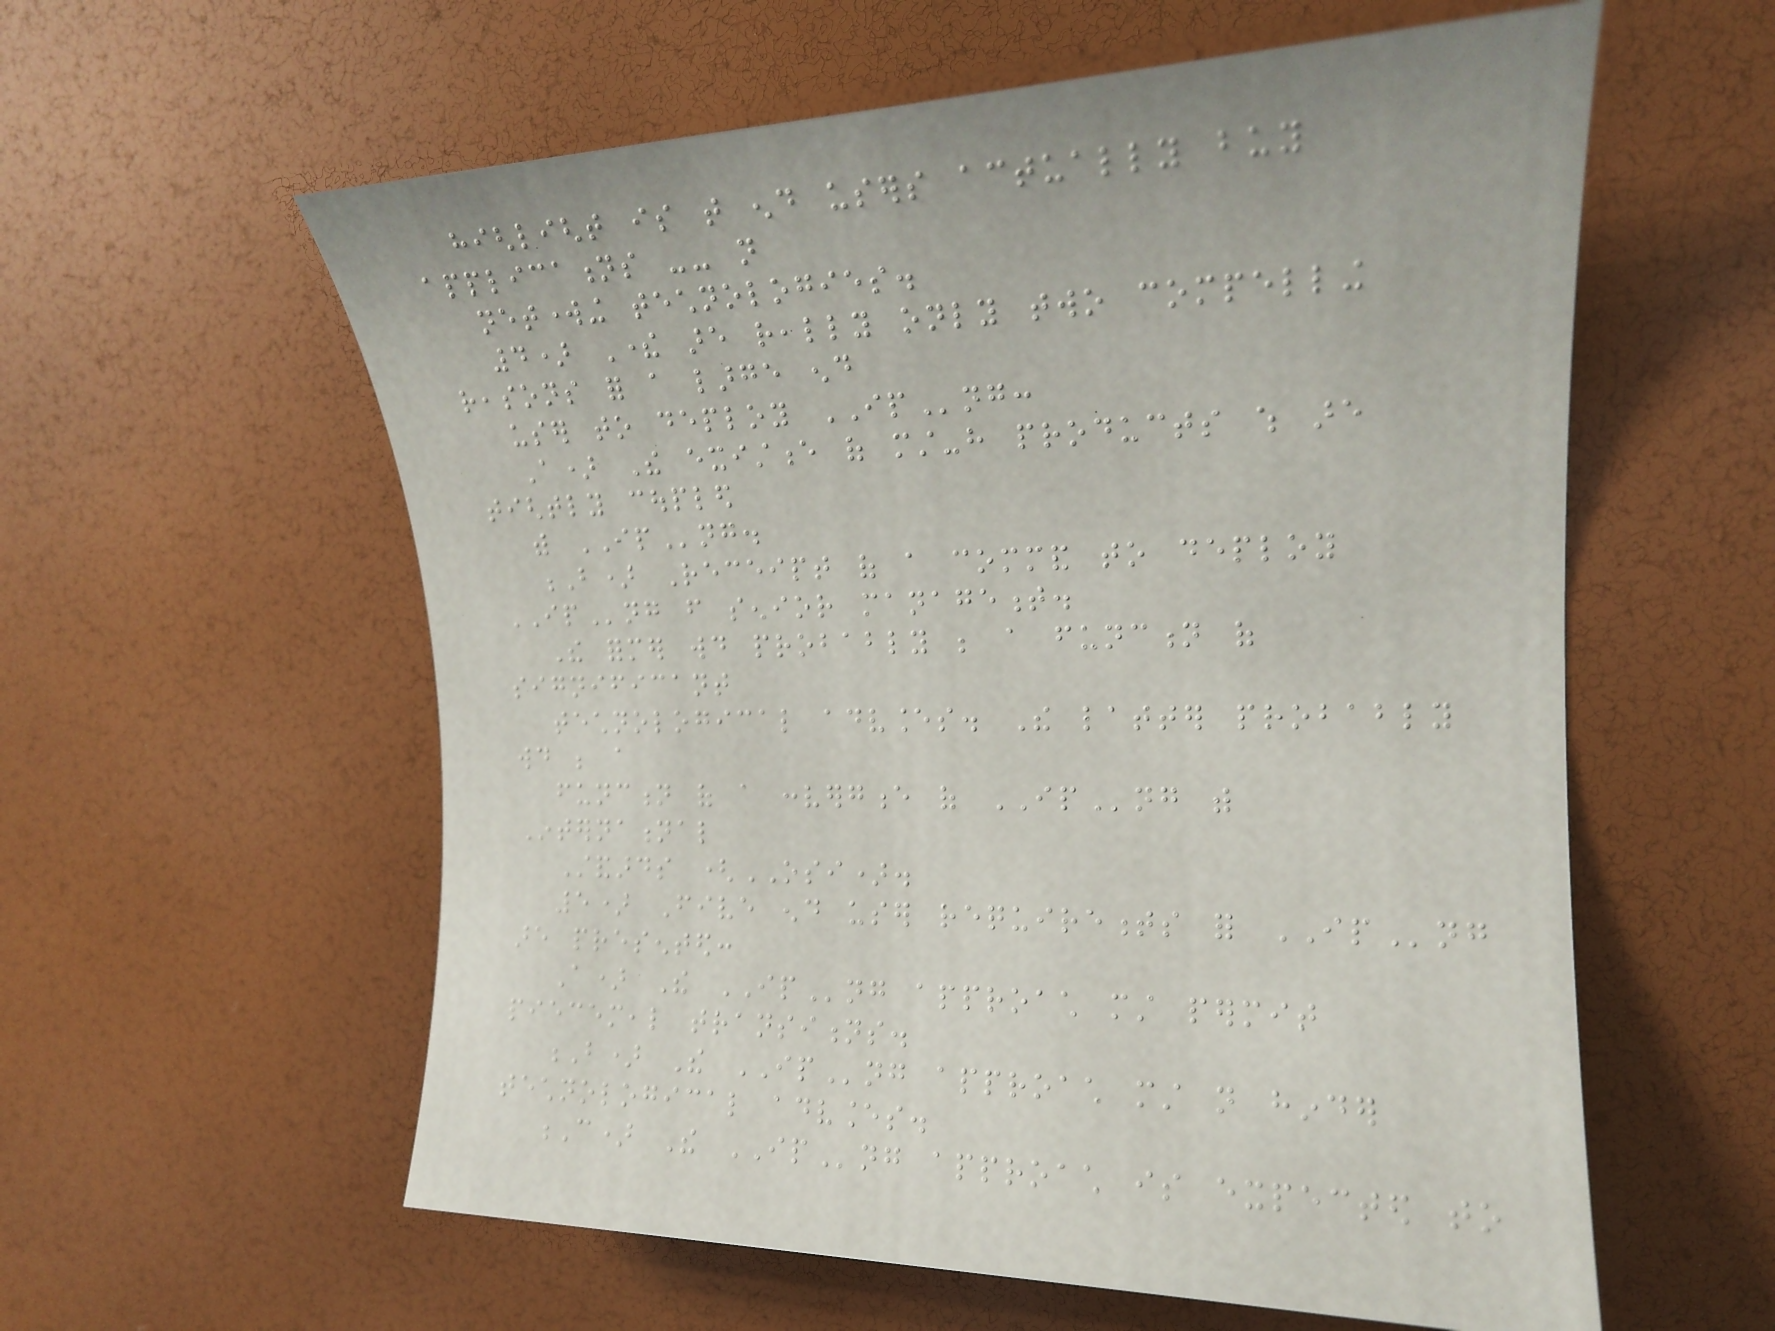highlight is that end users actually buy
applications -- not
networking technologies.
4) There are really only two compelling
reasons for a large end
user to deploy IPng:
A) The existence of must-have products which are
tightly coupled
with IPng.
B) Receipt of a command to deploy
IPng from senior management.
The former would probably be a function of
significant
technological advances. The latter probably
would be a
function of a convergence of IPng with
International
Standards (OSI).
5) Five end user requirements for IPng
are presented:
A) The IPng approach must permit
piecemeal transitions.
B) The IPng approach must not hinder
technological advances.
C) The IPng approach is expected to
